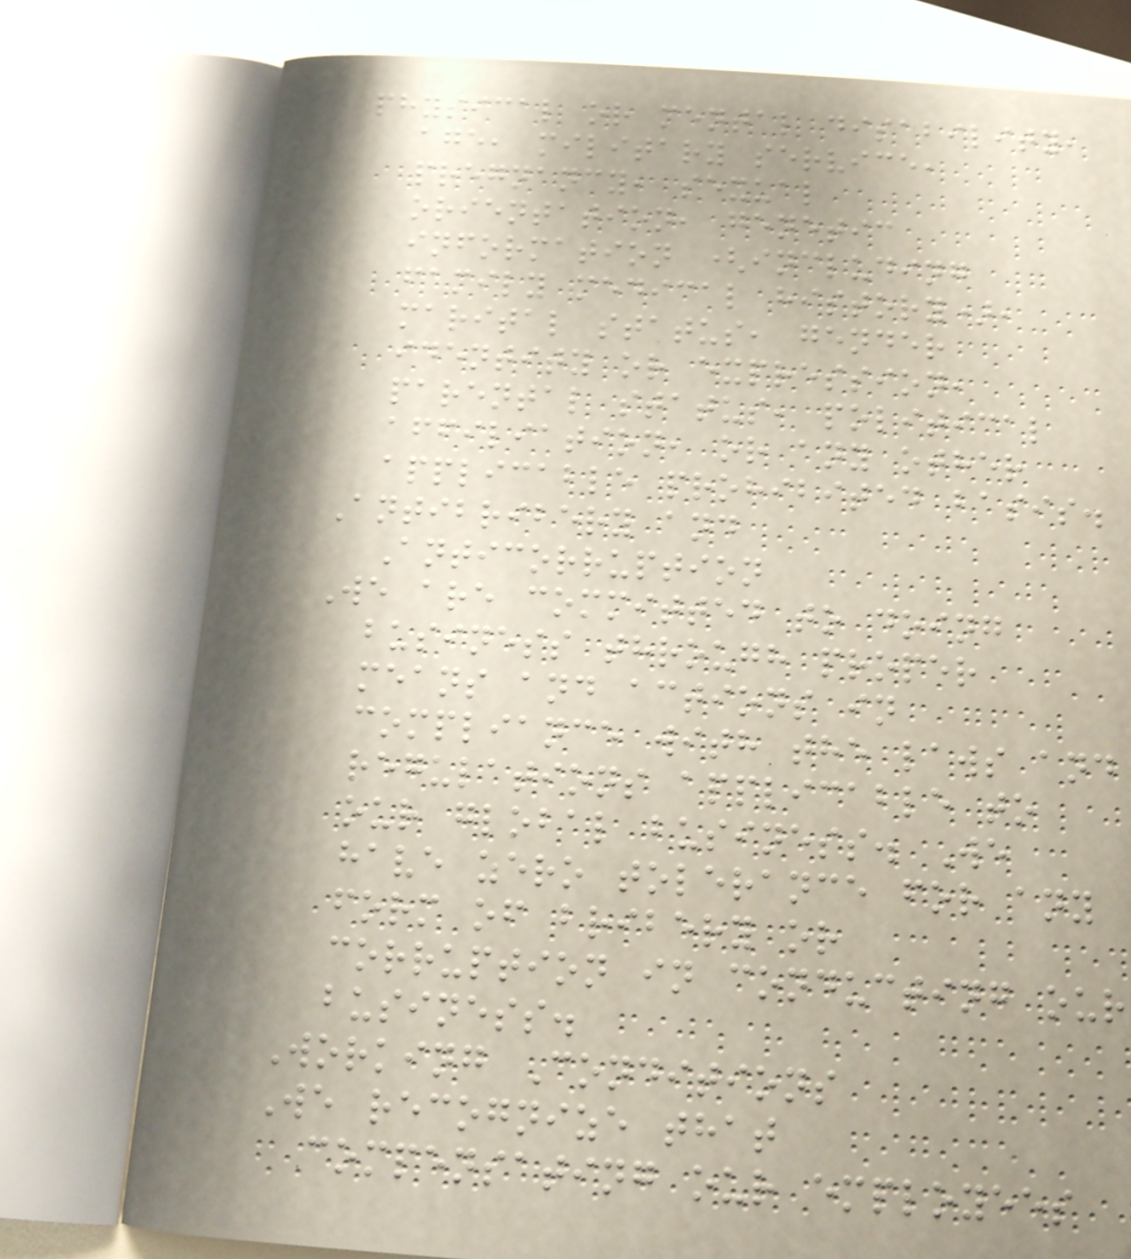physical or mental disability,
age, military service,
pregnancy, sexual
orientation, genetic
information (including
family medical history),
marital status, gender
identity or expression,
parental status, political
affiliation, or any other
applicable prohibited basis.
Antibribery and
Anticorruption
We are committed to doing
business through proper
means and actions in
compliance with the laws and
regulations applicable to
our global business. We
have zero tolerance for any
form of bribery or
corruption in conducting our
business.
Working Conditions
We recognize that
compensating our employees
